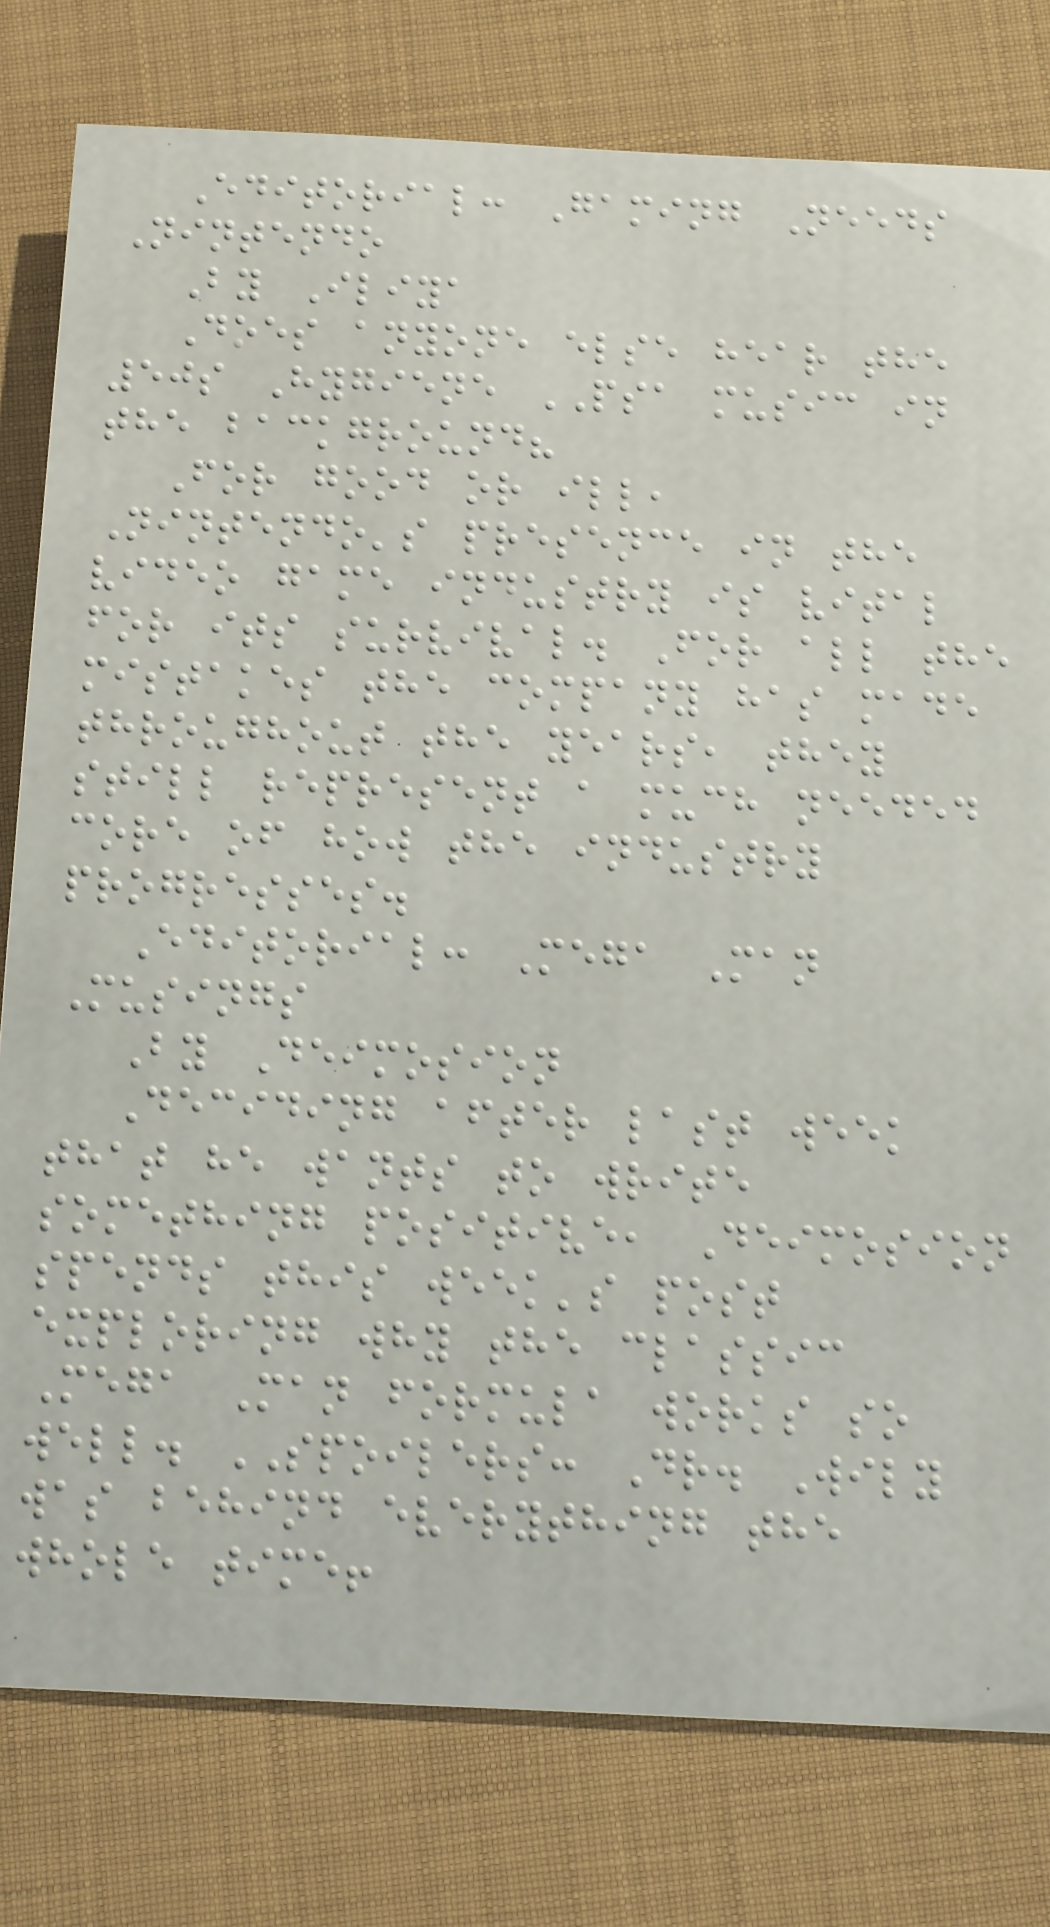Editorial: Gaming Needs
Nintendo
By Iliya
Does anyone else hear the
50s Hygiene PSA music in
the background?
For good or ill,
Nintendo's presence in the
video game industry is vital
for its survival. For all the
mistakes the company has made
throughout the years, they
still represent a much needed
core of how the industry
progresses.
Editorial: Mega Man
Musings
By Deimosion
Deciding after last week
that he wants to write
something positive, Deimosion
spends this week's post
exploring why the classic
Mega Man formula works so
well. SPOILERS: Dr. Wily
was behind everything the
whole time!
